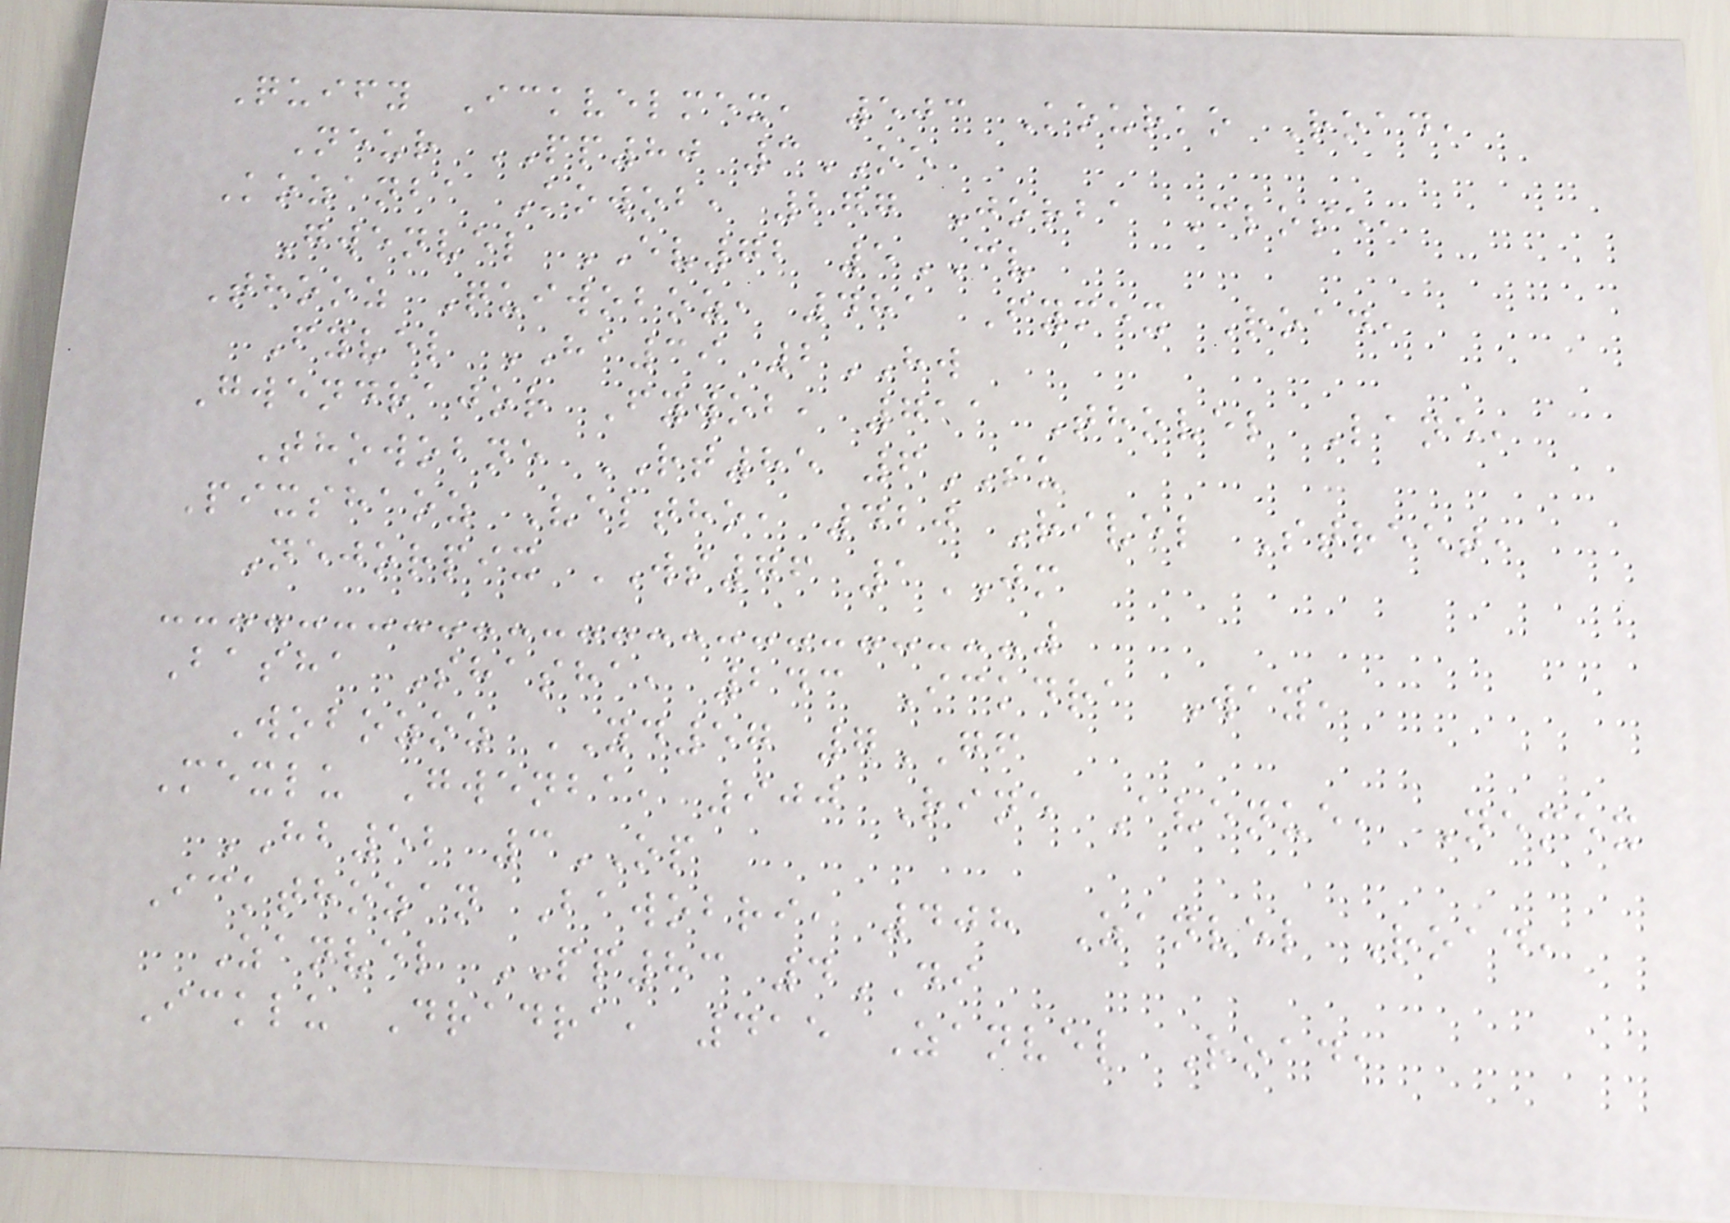Quify Ickvelmex, 503 Kourko Road,
Neur PP80 3OE
Kozanba Kowob, 277 Jorba Close,
Gwenvel EV72 5CV
Thooz Quiwoboz, 481 Fymex Road,
Fyvel HA39 2HW
Gwendrajor Fywob, 711 Thovel Lane,
Thowobne RT85 6SU
Pixshaoz Veltho, 420 Rivel Street,
Nejorpix WS76 1JM
Basha Shasha, 243 Ickdra Way,
Wobozoz YD57 7GF
Mexlu Gwenba, 900 Rine Avenue, Nemex
HB52 3OP
Ickthozan Bawobri, 408 Zanvel Road,
Zanvel PP83 4DI
Icklu Dradra, 415 Zanvel Road,
